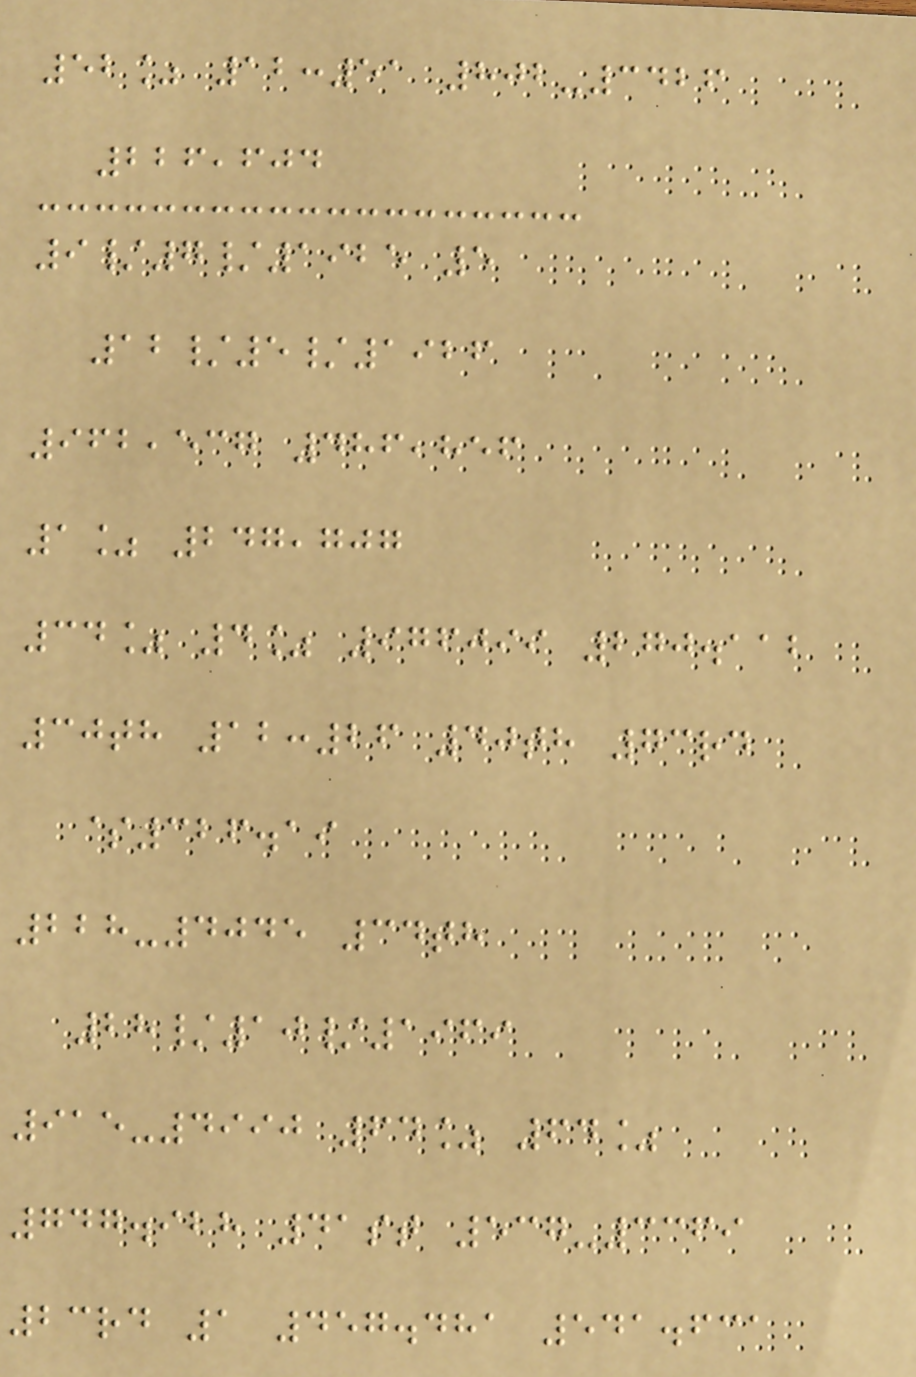52% 12:51 802-3426
226,604
9/7/1925 5
12/5/1926
962,537 486,856
1% 247,707
34% 4% 976099 270.112
30th 12:26 40th 73rd
$326.19
228-4045 34th
28/10/1969
915-4990 64% 64%
747.928 41st 537-3369
23rd 1 457.481 541.631
